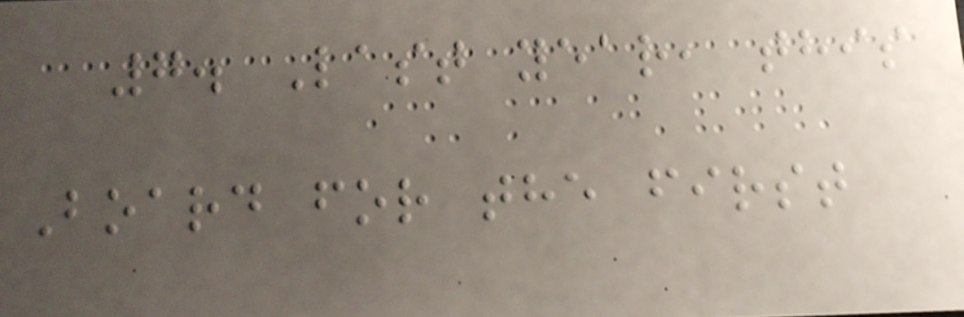7. Last year, this
Board for the first
